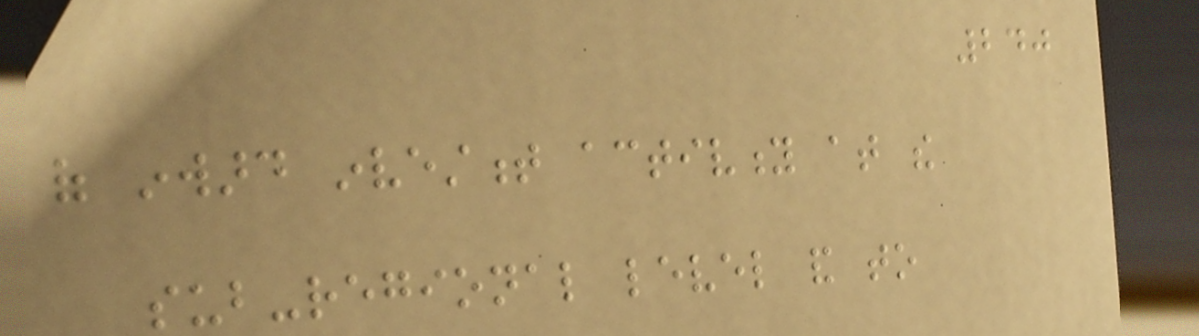240
of inward investment activity at the
sub-regional level and to
